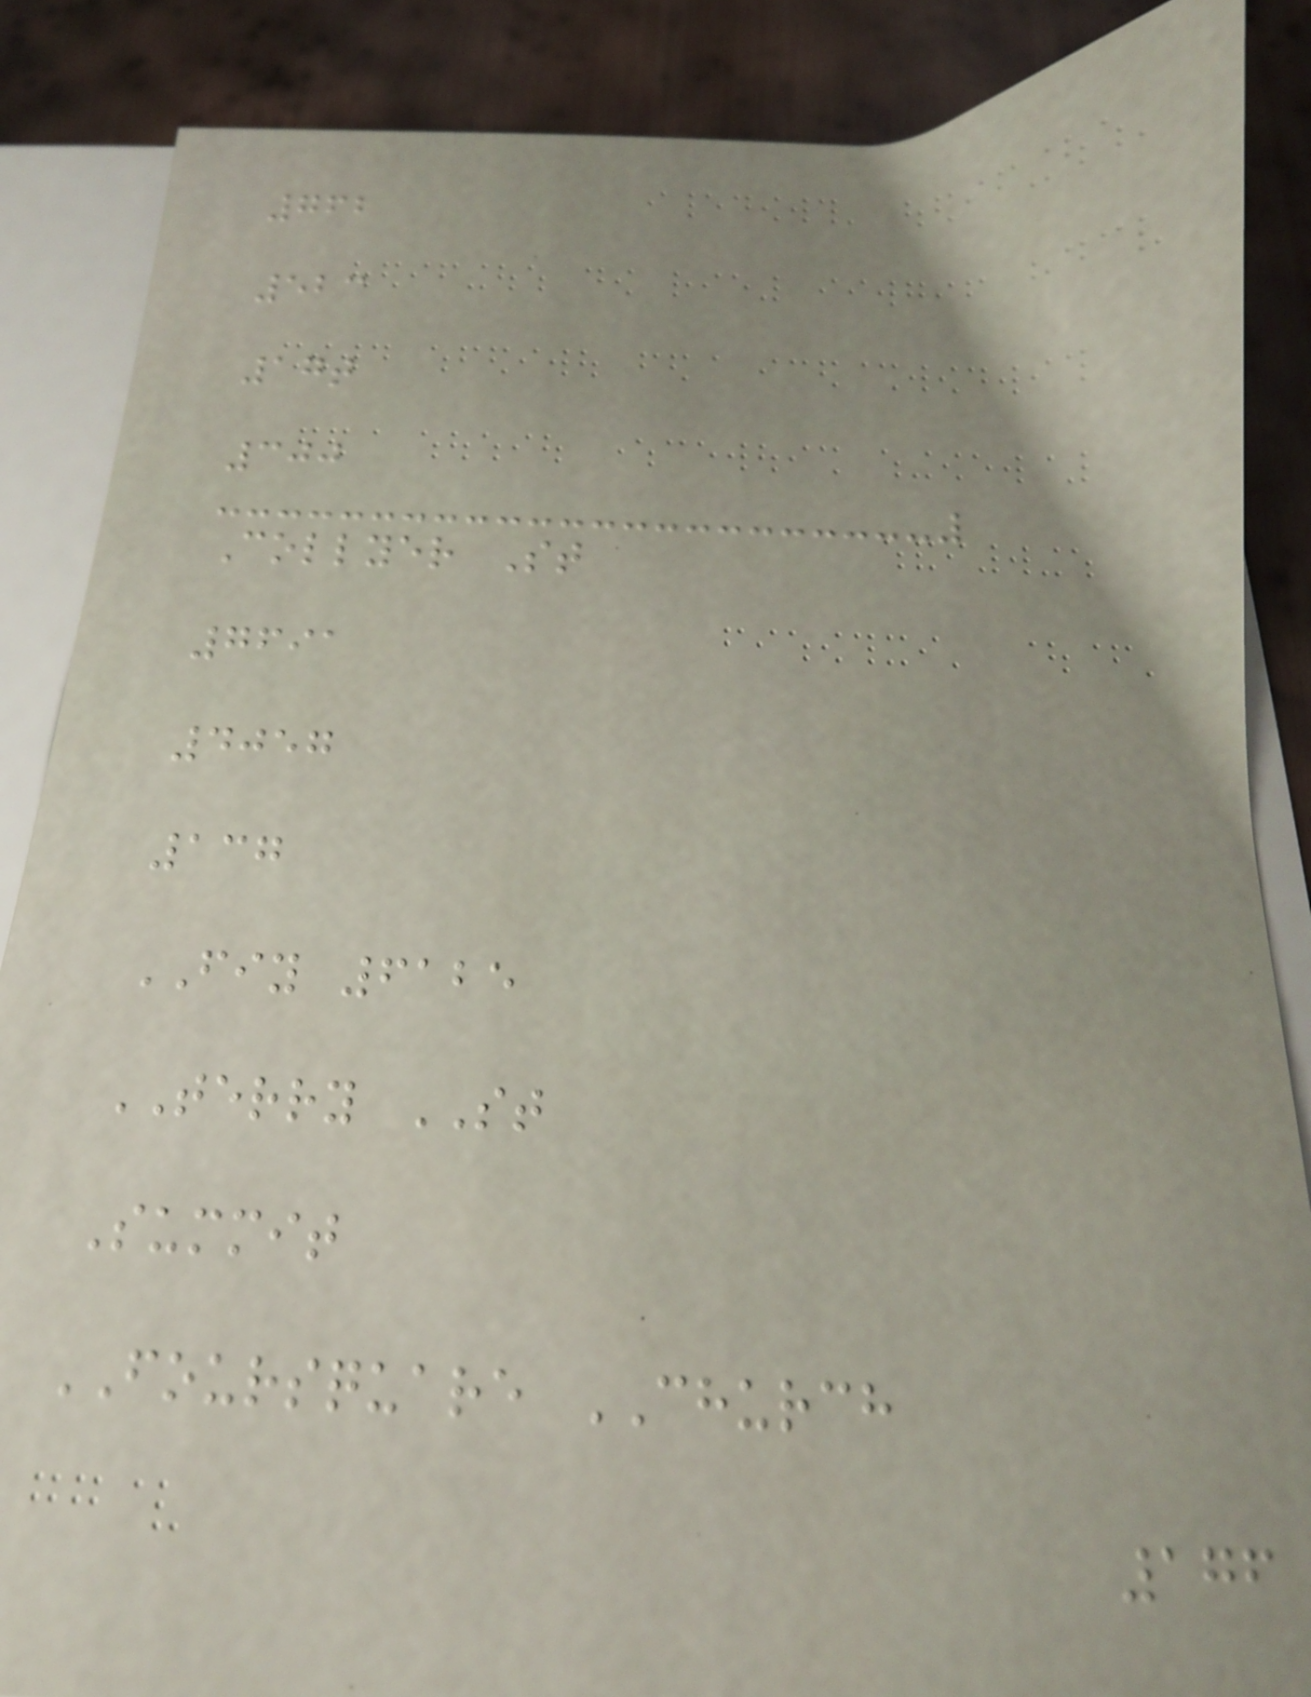762
523
17t
300
Collyer St
7691
4057
137
FIY 6125
TERRY ST
Summit
FOURSQUARE CHURCH
176
